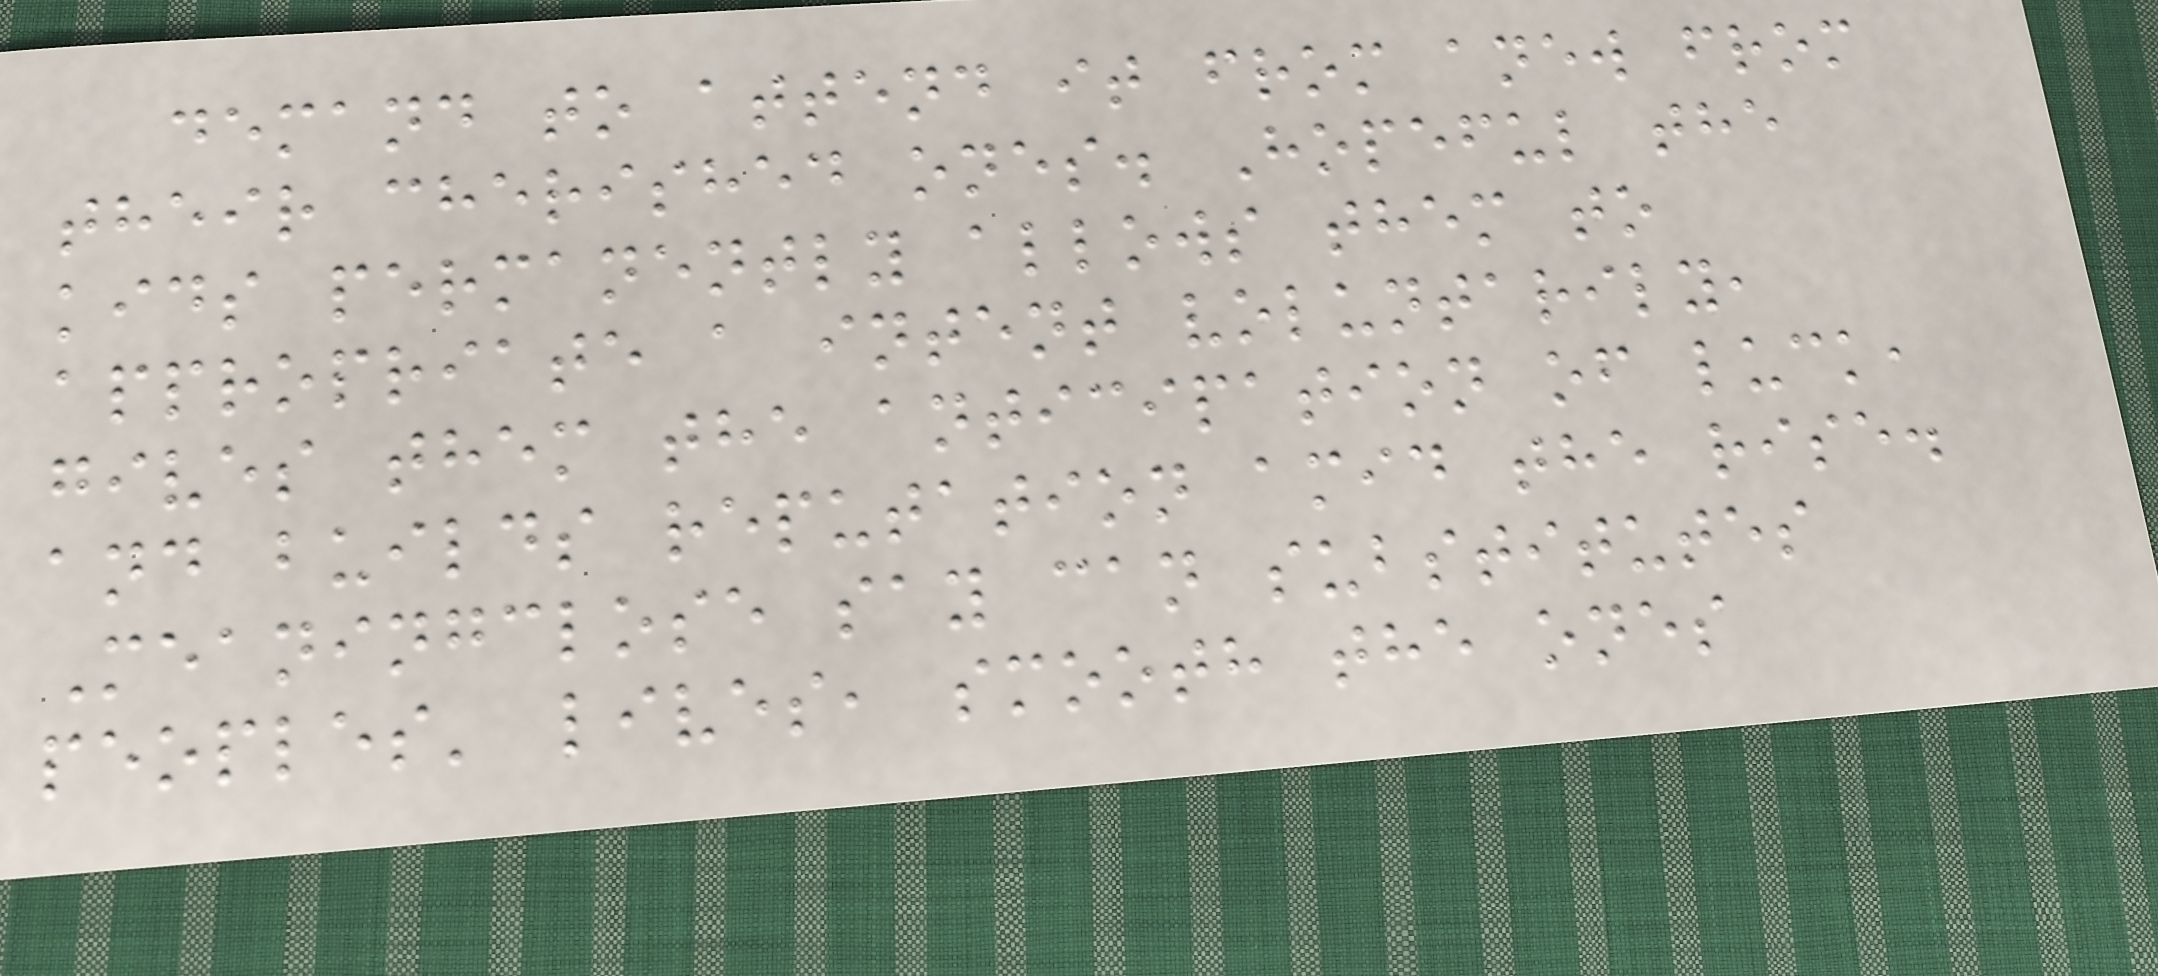demand to attend it from anew from
their cherished ones. Hopeful the
kids permanently allows them to
appropriate a intent voluntarily,
gives them the anticipation of luck,
and builds reputation amid the rise.
Meaningclose say can substitutes
peoples' lives, smooth the ones
